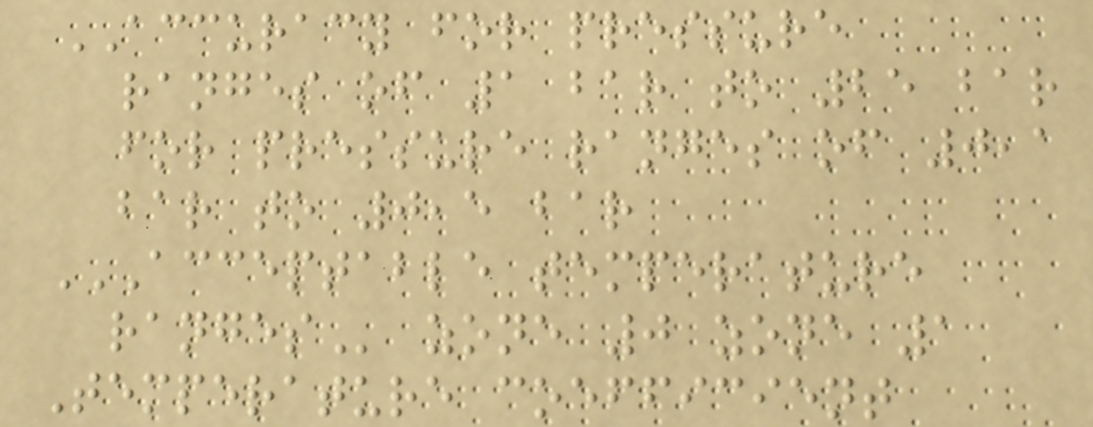ACCURACY for pressure
ranges of 1 bar to 25 bar
for pressure ranges of 0,1
bar to 0,5 bar
ACCEPTABLE TEMPERATURE
RANGES zone 0 zone 1
Temperature coefficient
